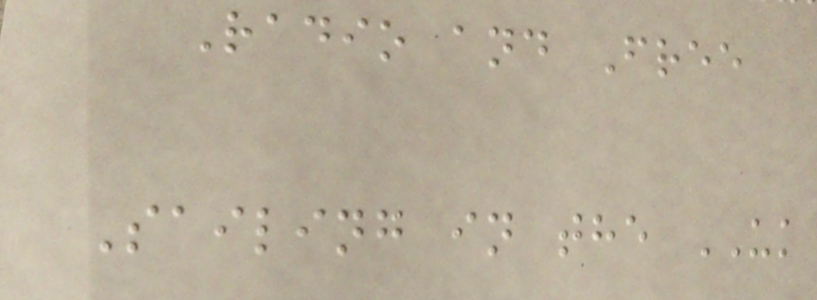Radio and Free
Sailing in the UK
